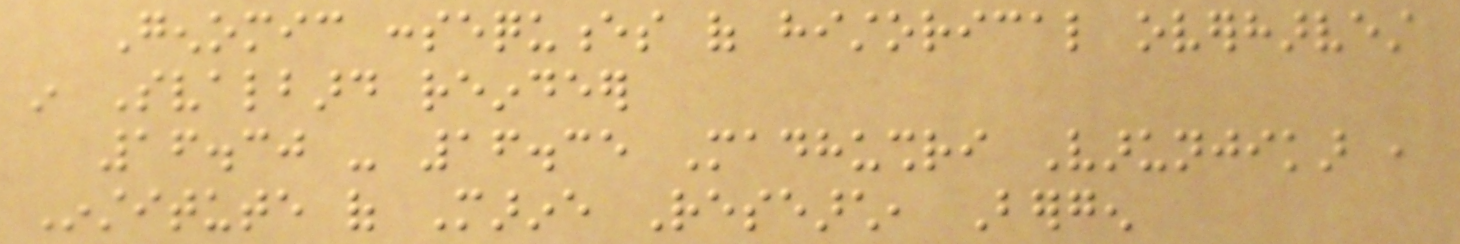Genomic consequences of historical overharvest
in Svalbard reindeer
16.30 - 16.35 Madhushri Varunjikar ,
Institute of Marine Research, Bergen
